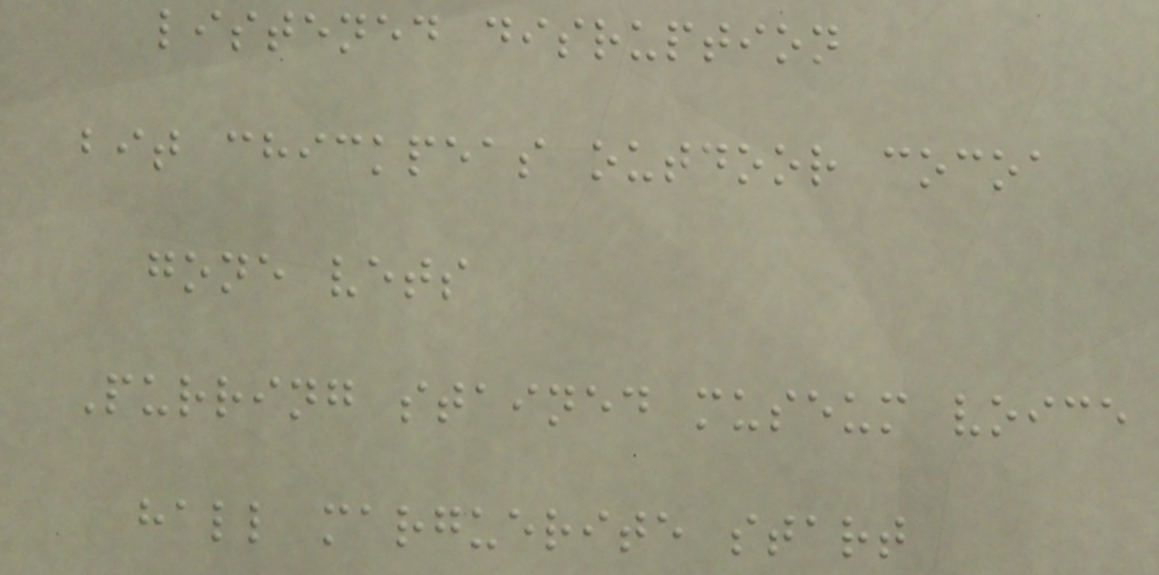listened disruption
bit chickpeas outdoor cocoa
gone vets
Purring stained museum voice
hall marguerite start
